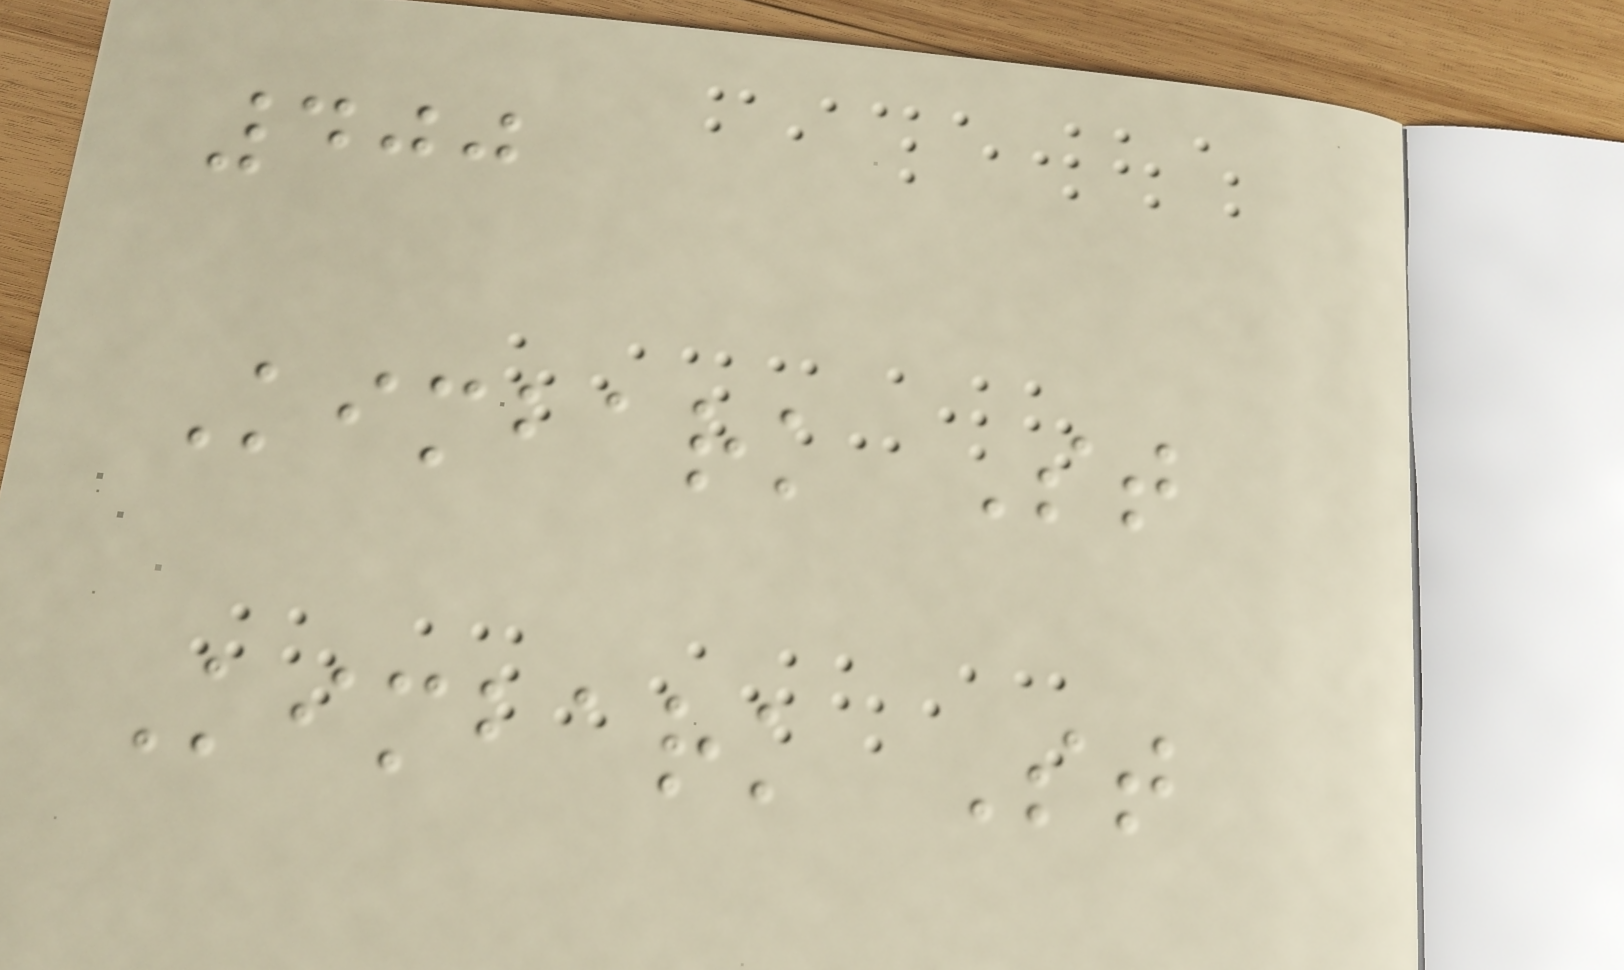400
Kimbark St
Kimbark St
